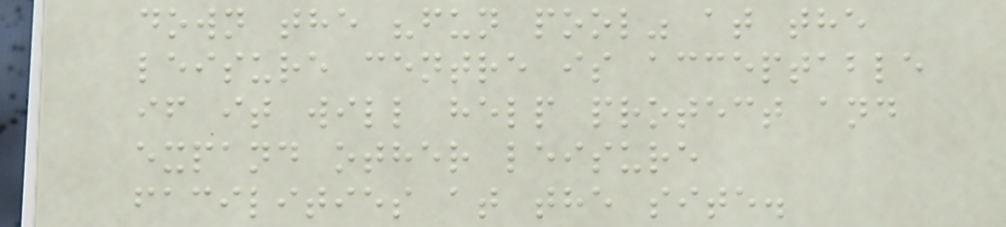down the "fun pool" at the
leisure centre is acceptable
if it will help protect and
expand other leisure
facilities at the site.
